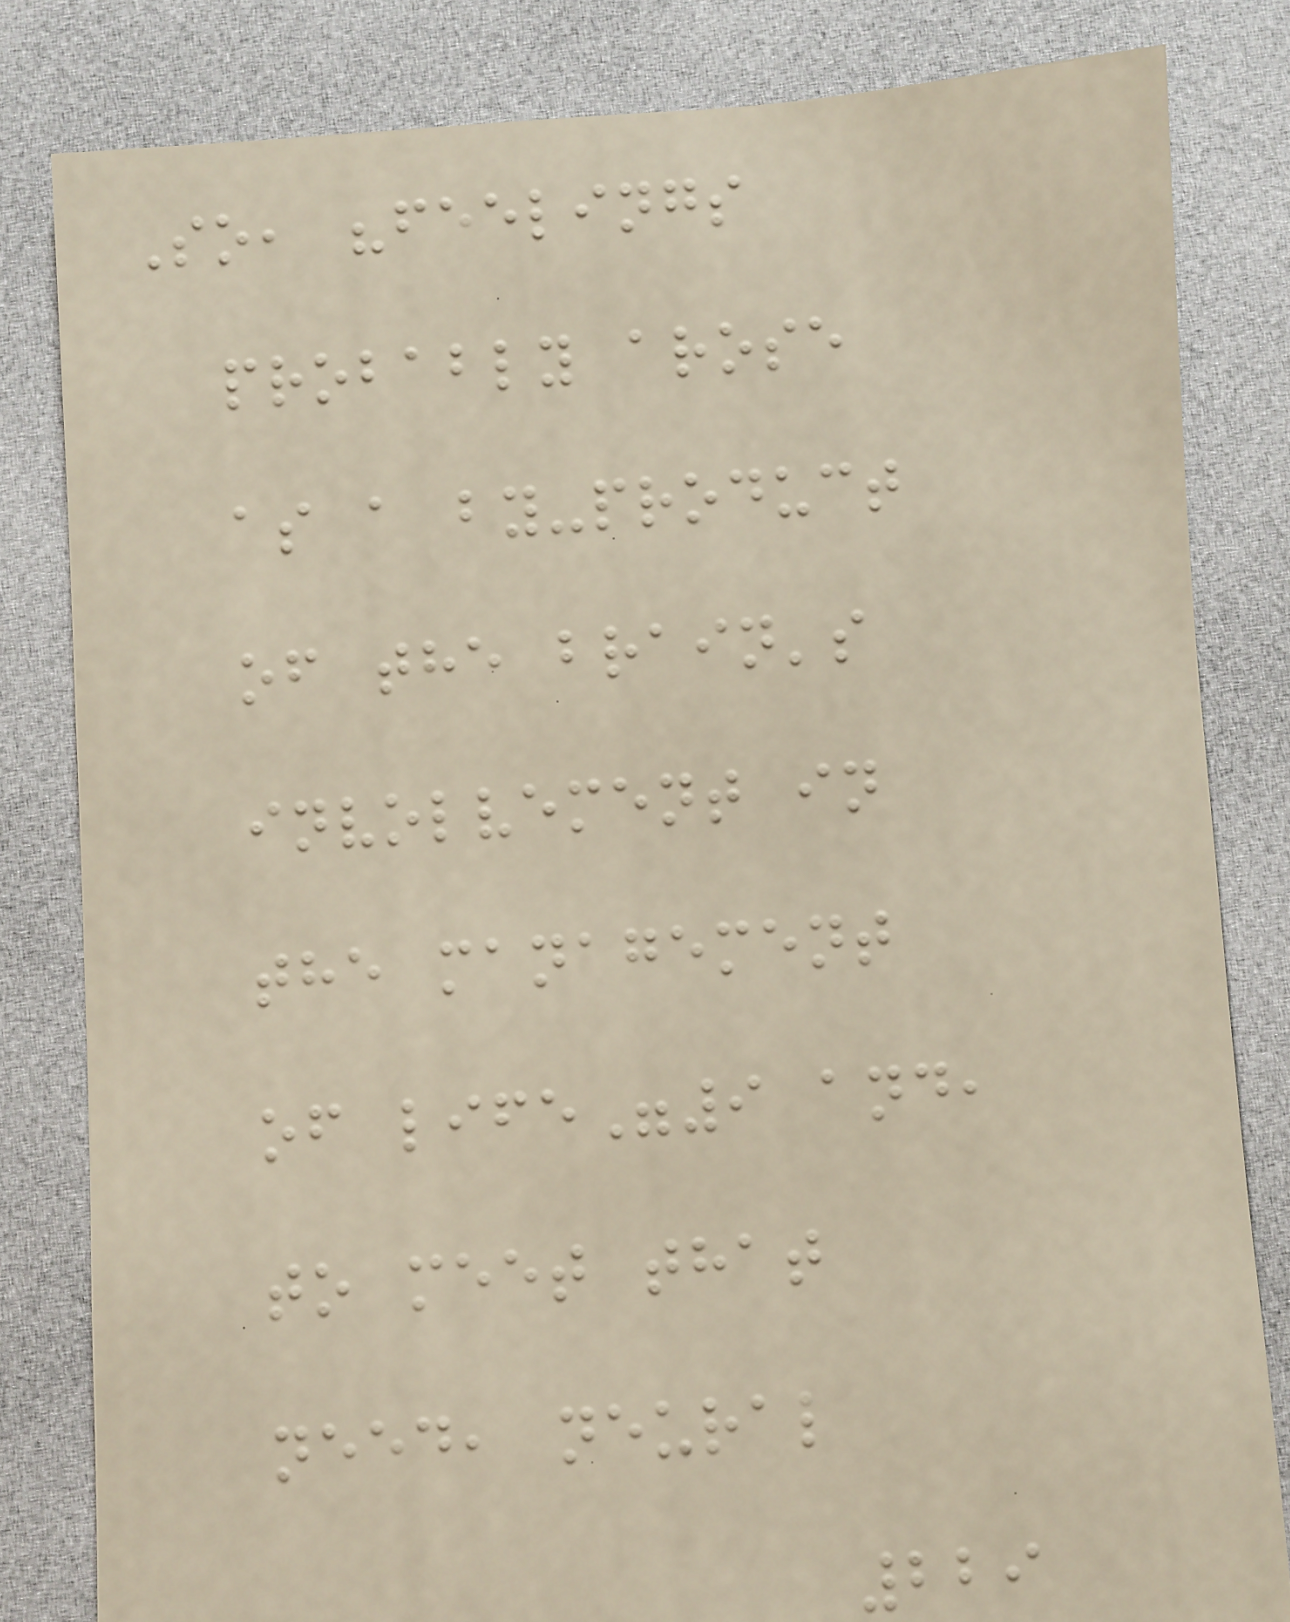So, "feelings
probably arose
as a by-product
of the brain's
involvement in
the management
of life"9 and,
to meet that
need, neural
229
